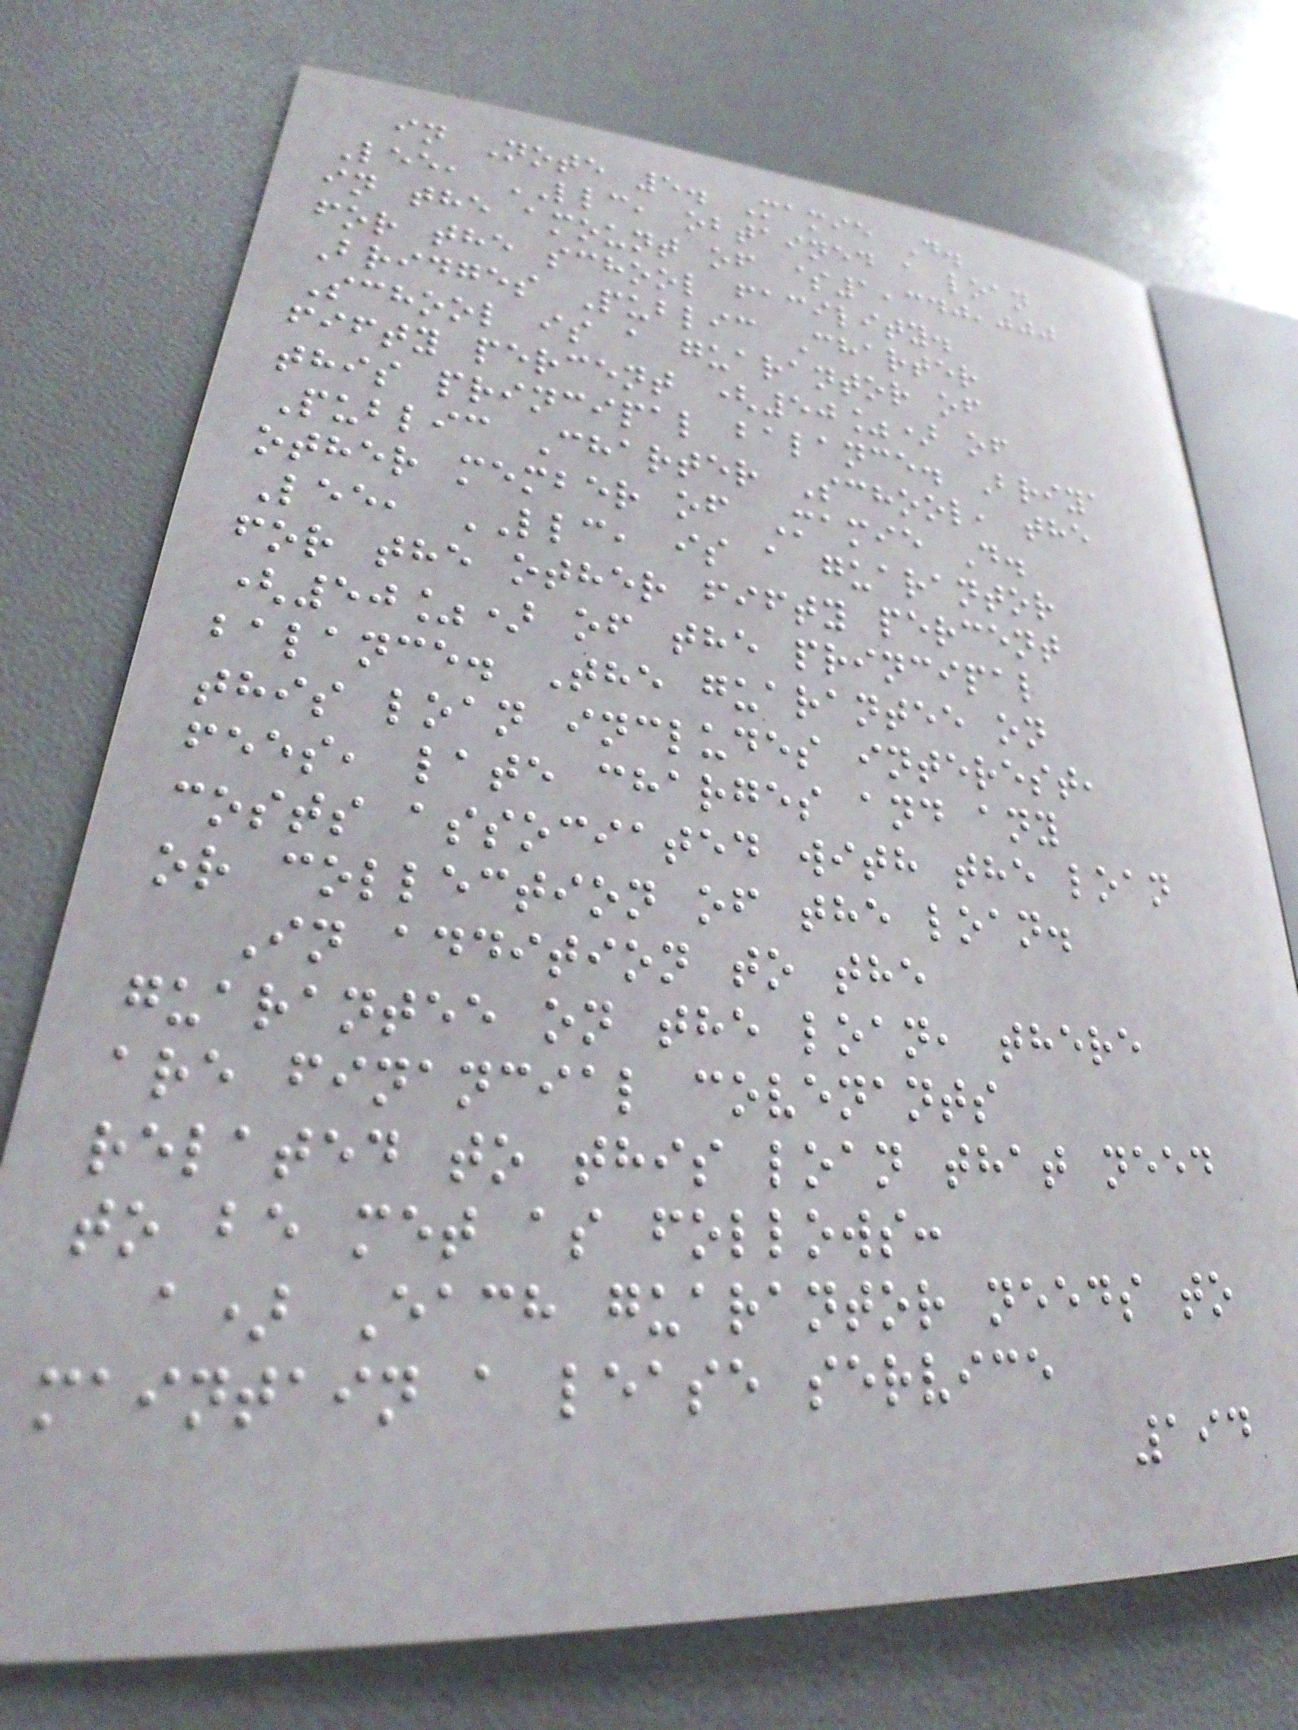in Note 5. Mamie D.
Lee, LLC, obtained a loan
in the amount of $1,340,000
for the school facility.
Bridges Public Charter
School is a guarantor of
fifty percent (50%) of
this principal balance. Briya
Public Charter School, the
other member of Mamie D.
Lee, LLC, is a guarantor
for the other fifty percent
(50%) of the principal
balance. The guarantee on
this loan includes interest,
fees, late charges and any
costs associated with the loan
or collection of the loan.
In addition to the
guarantee on the loan, there
are financial covenants
related to this loan that need
to be met as follows:
a) Each guarantor needs to
maintain a lease service
194
